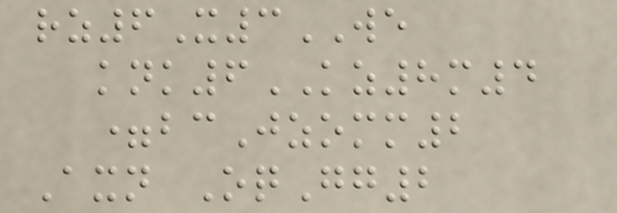rz6X3WE
knk6KZ8m4
=bcJzomm2
Axn OqGg2
